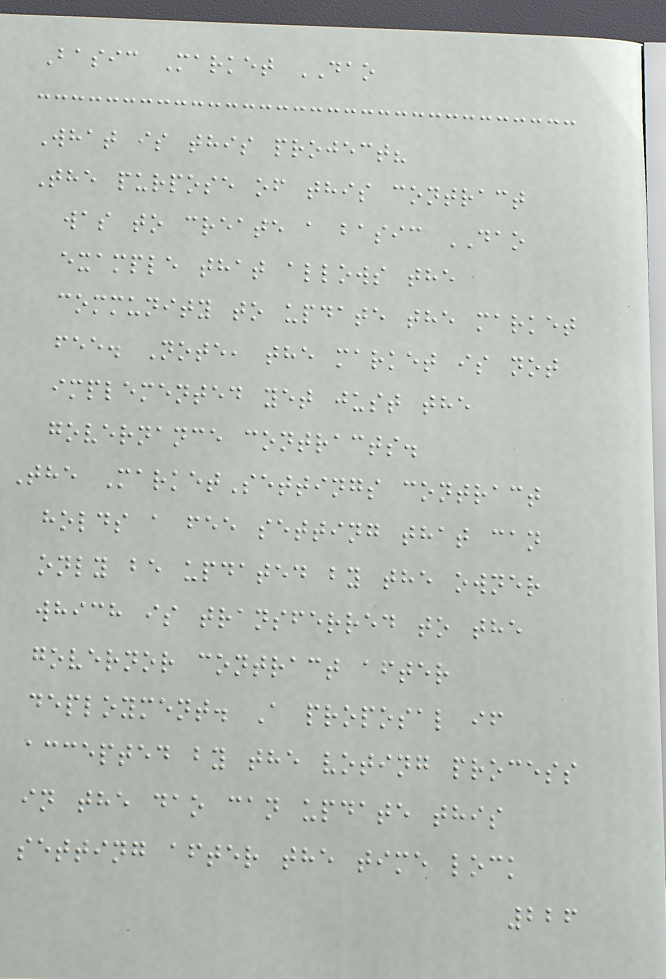Basic Market DAO
What is this project?
The purpose of this contract
was to create a basic DAO
example that allows the
community to update the market
fee. Note, the market is not
implemented yet just the
governance contracts.
The MarketSettings contract
holds a fee setting that can
only be updated by the owner
which is transferred to the
governor contract after
deployment. A proposal if
accepted by the voting process
in the dao can update this
setting after the time lock
226
